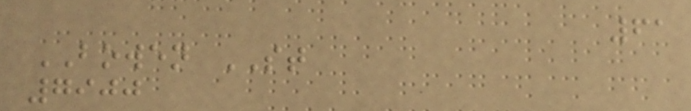61
BOWEN ST
7900
